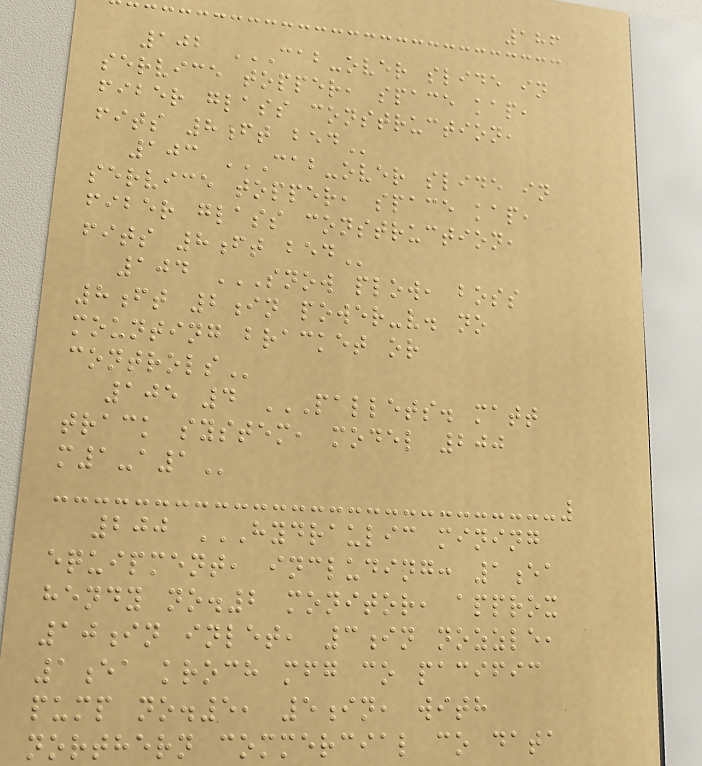186
102 CAB-OVER SLIDE IN
SERVICE TOPPER, SPACE KAP,
FIBER GLASS CONSTRUCTION,
FITS 8FT BED
103 CAB-OVER SLIDE IN
SERVICE TOPPER, SPACE KAP,
FIBER GLASS CONSTRUCTION,
FITS 8FT BED
104 SNOW PLOW, BOSS
8FT 2IN POWER-V. NO
MOUNTING BRACKET OR
CONTROLS
105 4 PALLETS. MATT
TRACK SYSTEM, MODEL 200
M1-A1
200 HYDRAULIC MINING
EQUIPMENT, INCLUDING: 1EA
HENDY NO.2 MONITOR, APPROX
10IN INLET, 3IN NOZZLE,
1EA KROCH MFG CO PACIFIC
PUMP NO.5, 5IN, WITH
NORTHERN COMMERCIAL CO DATA
